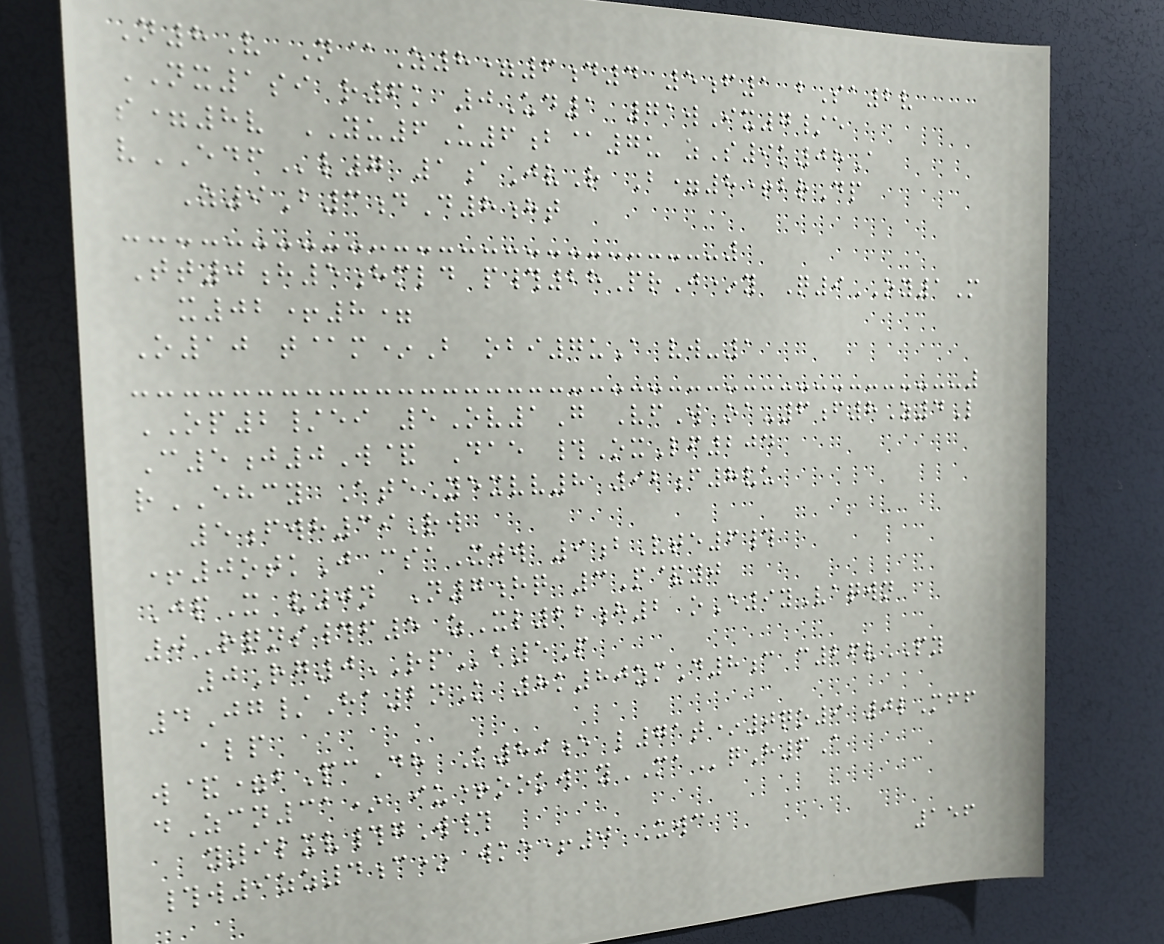N8V N@Z8=6d4 5f1 bSa2v
NX1si r6k 0Ud1 71wIx7/e
s=8v YU6U6b@7u zS9k08A
vEDFl7 1aJvR B=8+brDp
Z9B3dD8ht
Tt0h5hmld p#28PrJ*y Q9OY1M
x02+8=
O10 t@m*B obi7uA vw-1
OP2/ei 5Ov1G VfW oa-6f8Z4L
C5j0W& Dae #OxLf204
rEHCY AteYexvv8 92f8vu
5fwh39Rw
+0otkJ csaXww 9bVte6#
JpX v0n N7hq 3P&0
0Rqns#f5 zXl22h2 oE9yVaqwn
0Rg0RPb5P
4Jg/Ha2nK 8k80zmD8c c26vPY
alp
w&=bPcDh K89e l71t*0qo9 0lMff
dZcn31* iu+ookw yMAqH6A
y9lxv#gW#
#w9zz4c* wke+0 Uwc
156
